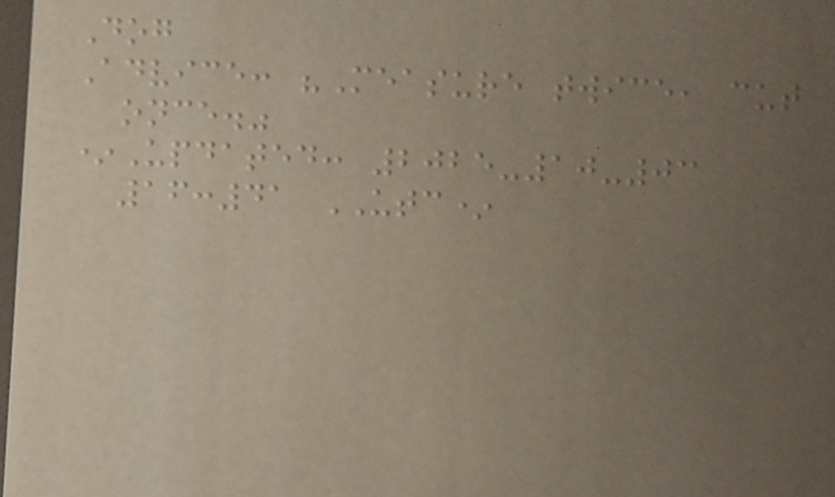Dog
Advice: "Measure twice, cut
once."
*Updated: 2025-10-03
16:41 UTC*
